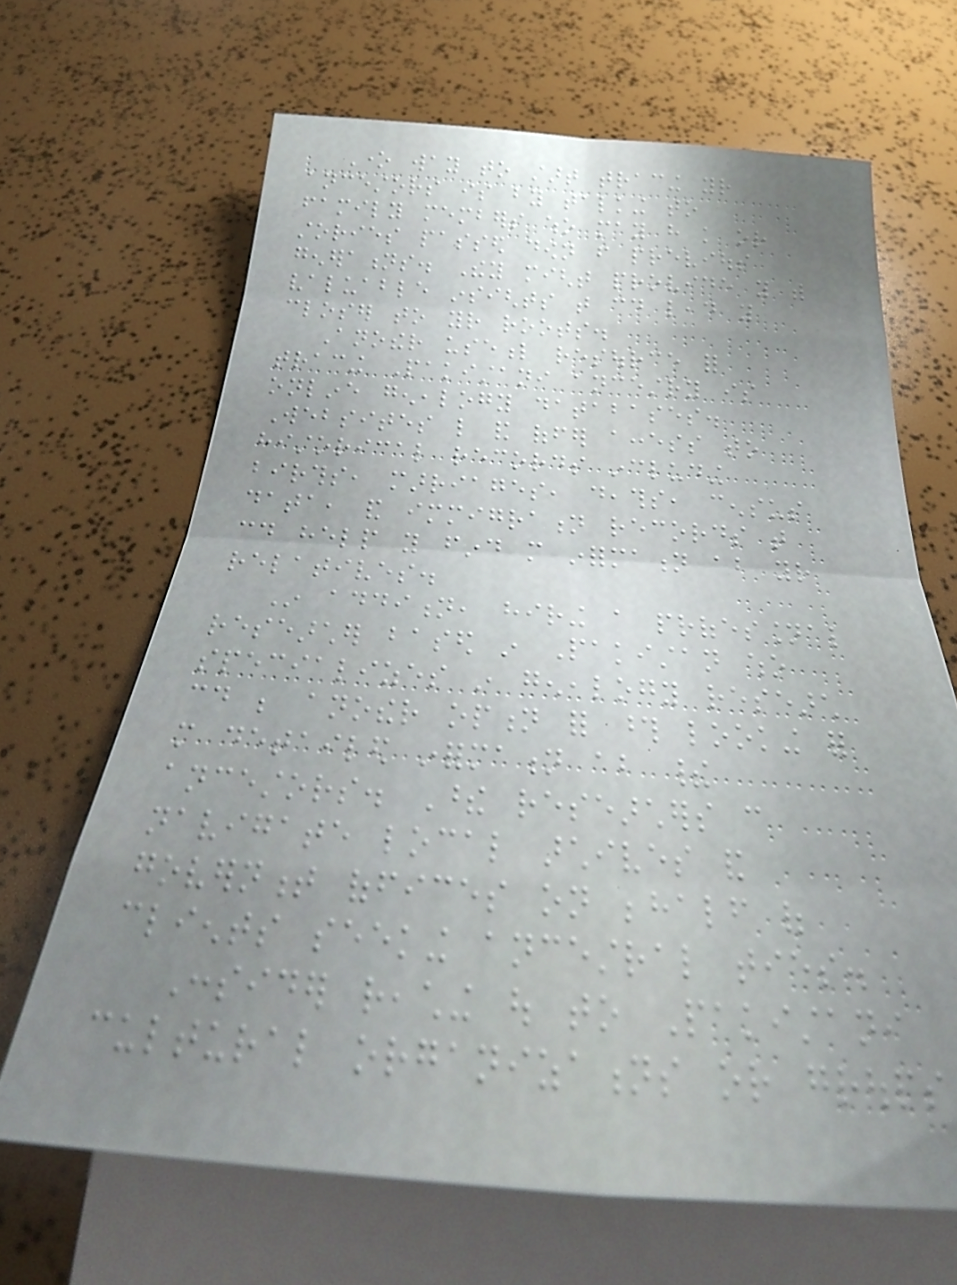One way to start tracing your
ancestors is by talking to
family members who may have knowledge or
stories passed down from previous
generations. They might provide you with
valuable insights that could lead you
closer to your roots.
Another useful resource for
tracing Pakistani ancestry is
online genealogy databases.
Websites like and offer access to
historical records including
births, marriages, deaths, census
data, and immigration records that
could help you find more information about your
relatives.
In addition, hiring a professional
researcher based in Pakistan who
specializes in genealogy research
could be another option for those looking for
more detailed information about their
ancestors. These researchers can
navigate local archives and
government offices on behalf of
clients seeking ancestral ties.
Consider reaching out to Pakistani
cultural organizations or groups
